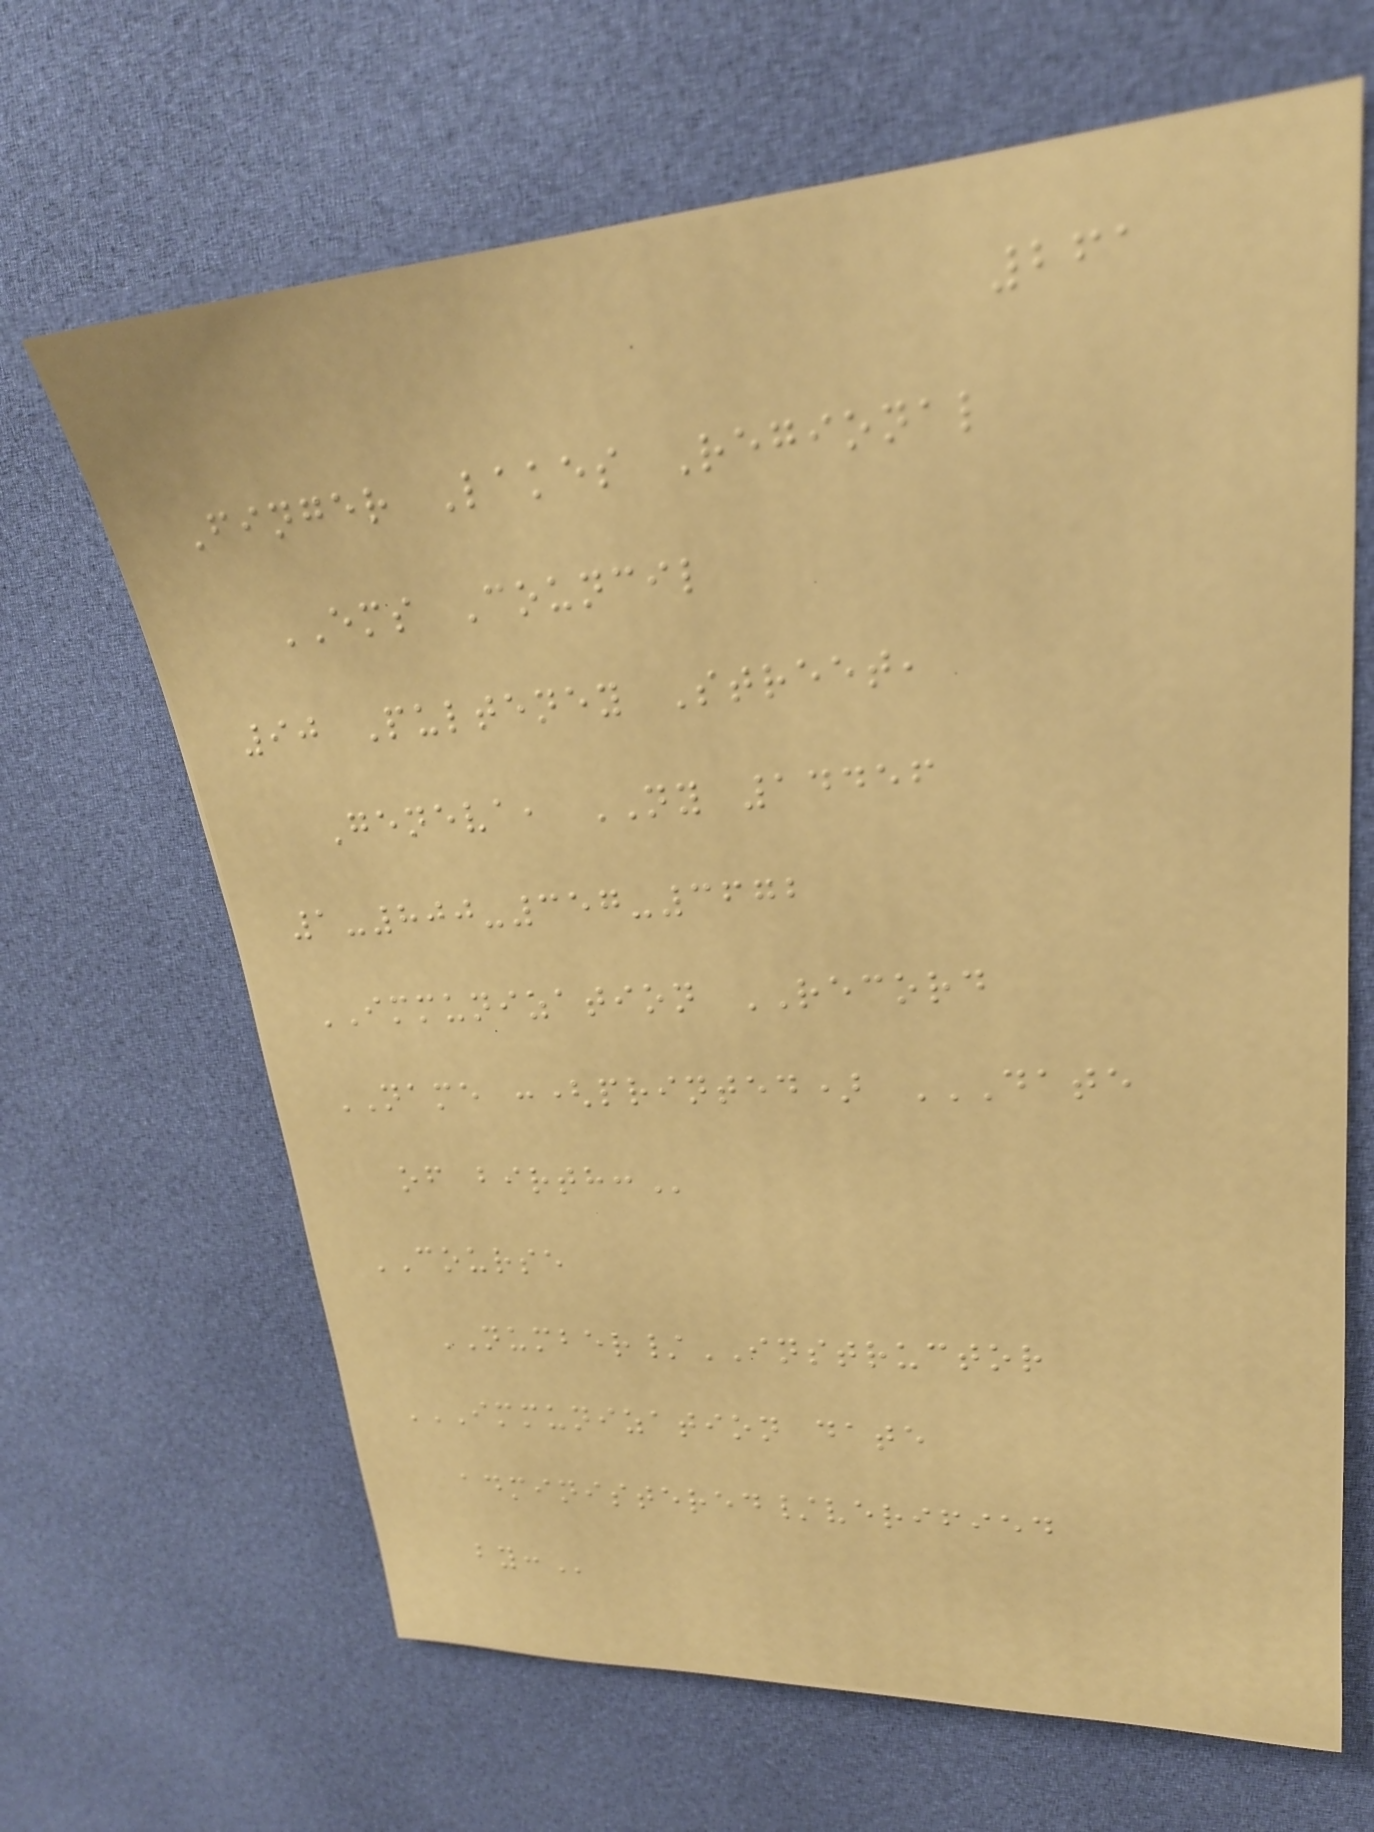261
Finger Lakes Regional
EMS Council
90 Pulteney Street,
Geneva, NY 14456
1-800-357-3672
IMMUNIZATION RECORD
NAME :(printed) DATE
OF BIRTH:
COURSE
NUMBER/INSTRUCTOR
IMMUNIZATION DATE
ADMINISTERED/VERIFIED
BY:
